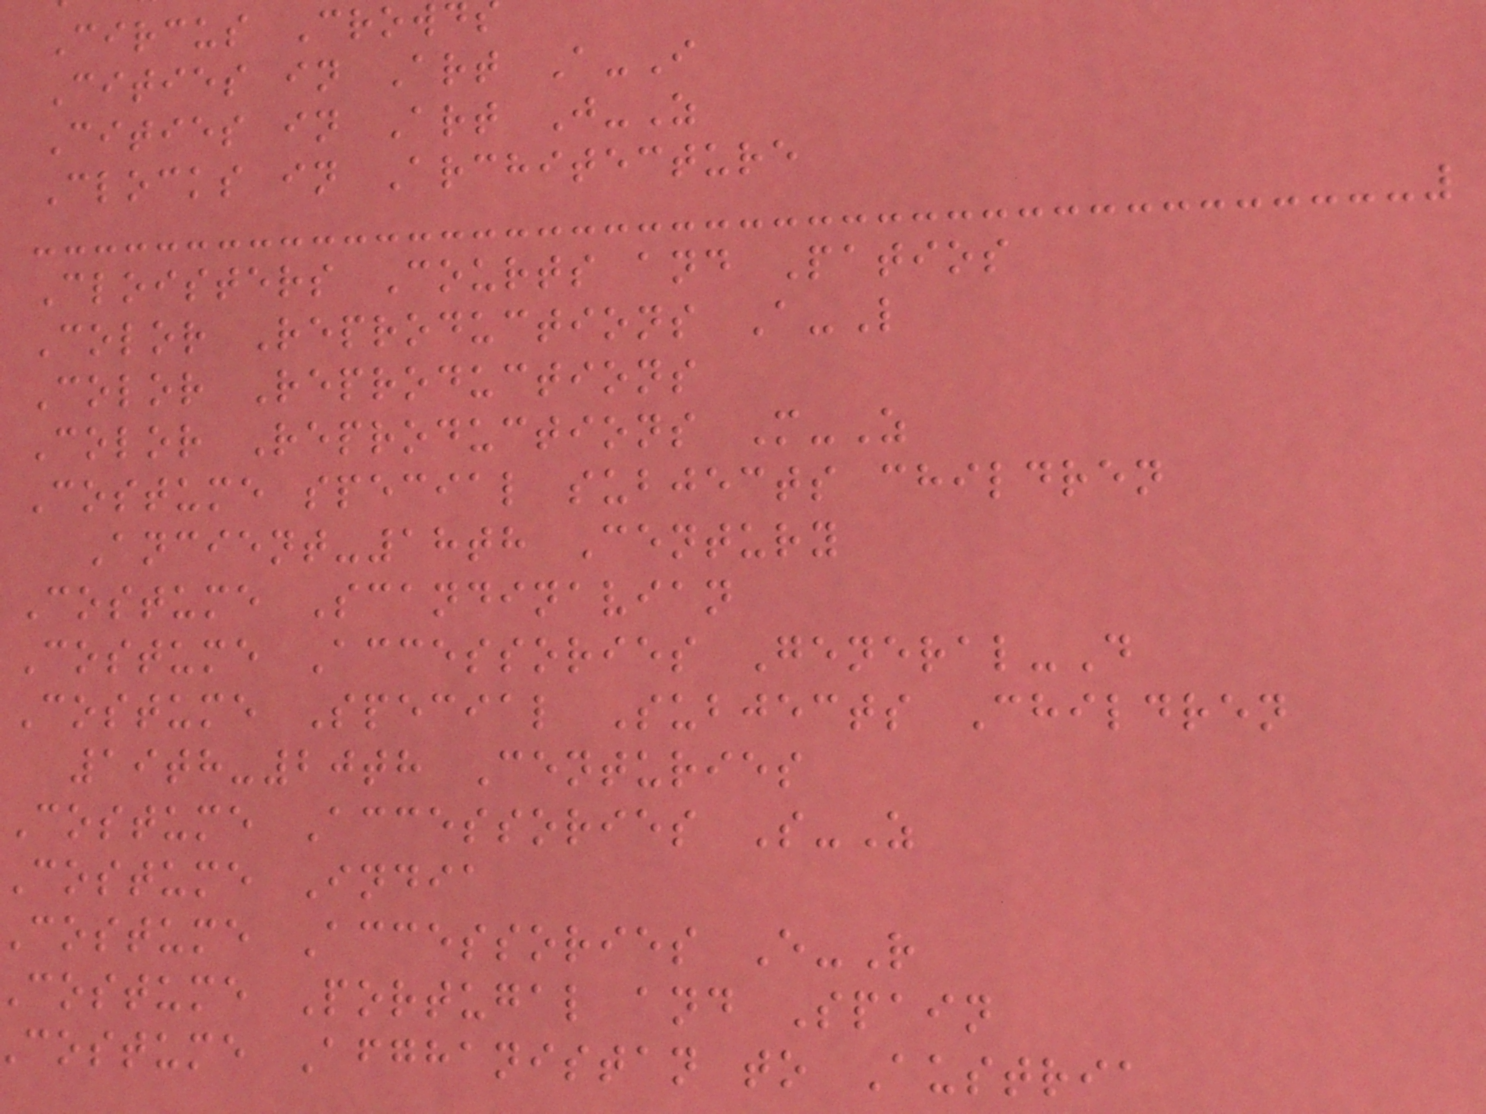Circus Crowd
Cities in Art A-I
Cities in Art J-Z
Clocks in Architecture
Cloisters Courts and Patios
Color Reproductions A-L
Color Reproductions
Color Reproductions M-Z
Costume special subjects children
Ancient-18th Century
Costume Scandinavian
Costume Accessories General-D
Costume Special Subjects Children
19th-20th Centuries
Costume Accessories S-Z
Costume India
costume Accessories E-R
costume Portugal and Spain
costume Afghanistan to Austria
